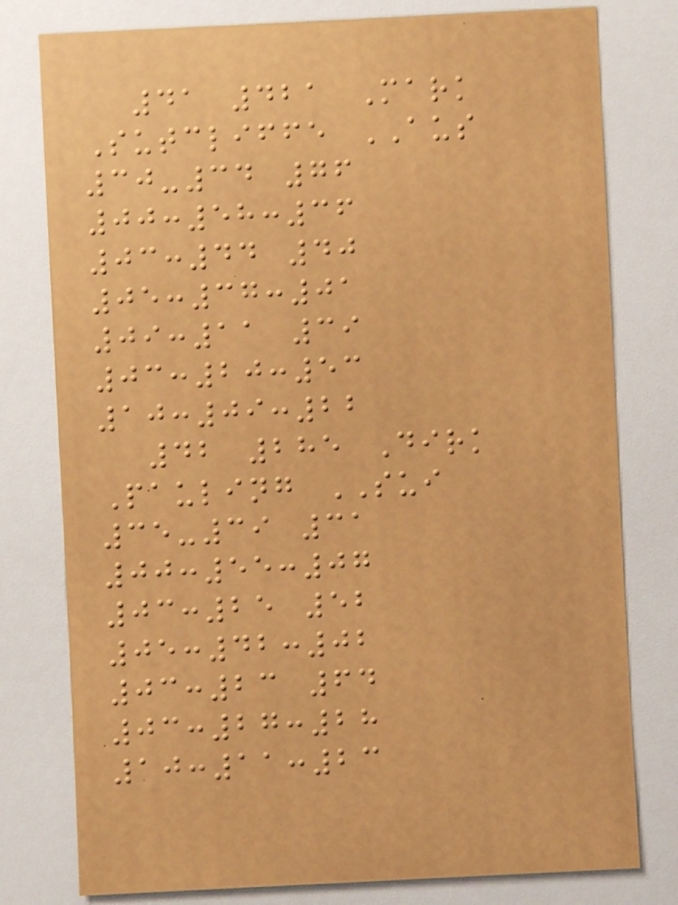41 421 Mark
Sutcliffe AUS
30-34 76
00:58:36
03:44 40
05:37:01
09:11 39
03:20:53
10:09:22
42 285 Dirk
Pauling SUI
35-39 31
00:55:07
03:25 52
05:42:02
03:23 64
03:27:28
10:11:23
